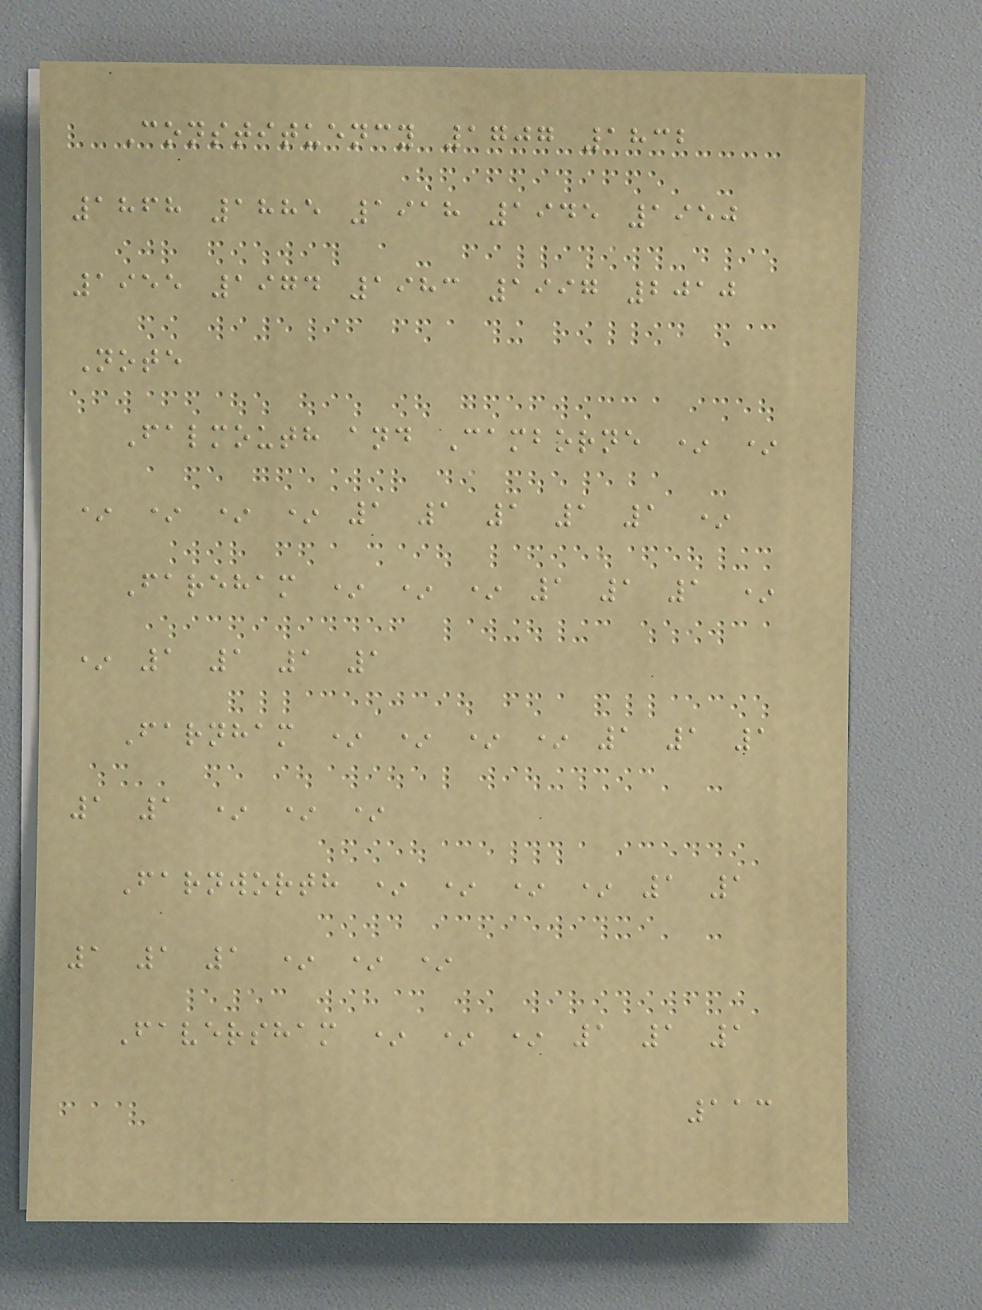Constituency 1707 1832
1868 1885 1918 1945 1950
1955 1974 1983 1997 2010
Note
Falmouth and Camborne * *
* * * * 1 1 1 1 1 *
Fareham * * * 1 1 1 *
* 1 1 1 1
Farnham * * * * 1 1 1
1 1 * * *
Farnworth * * * * 1 1
1 1 1 * * *
Faversham * * * 1 1 1
113
